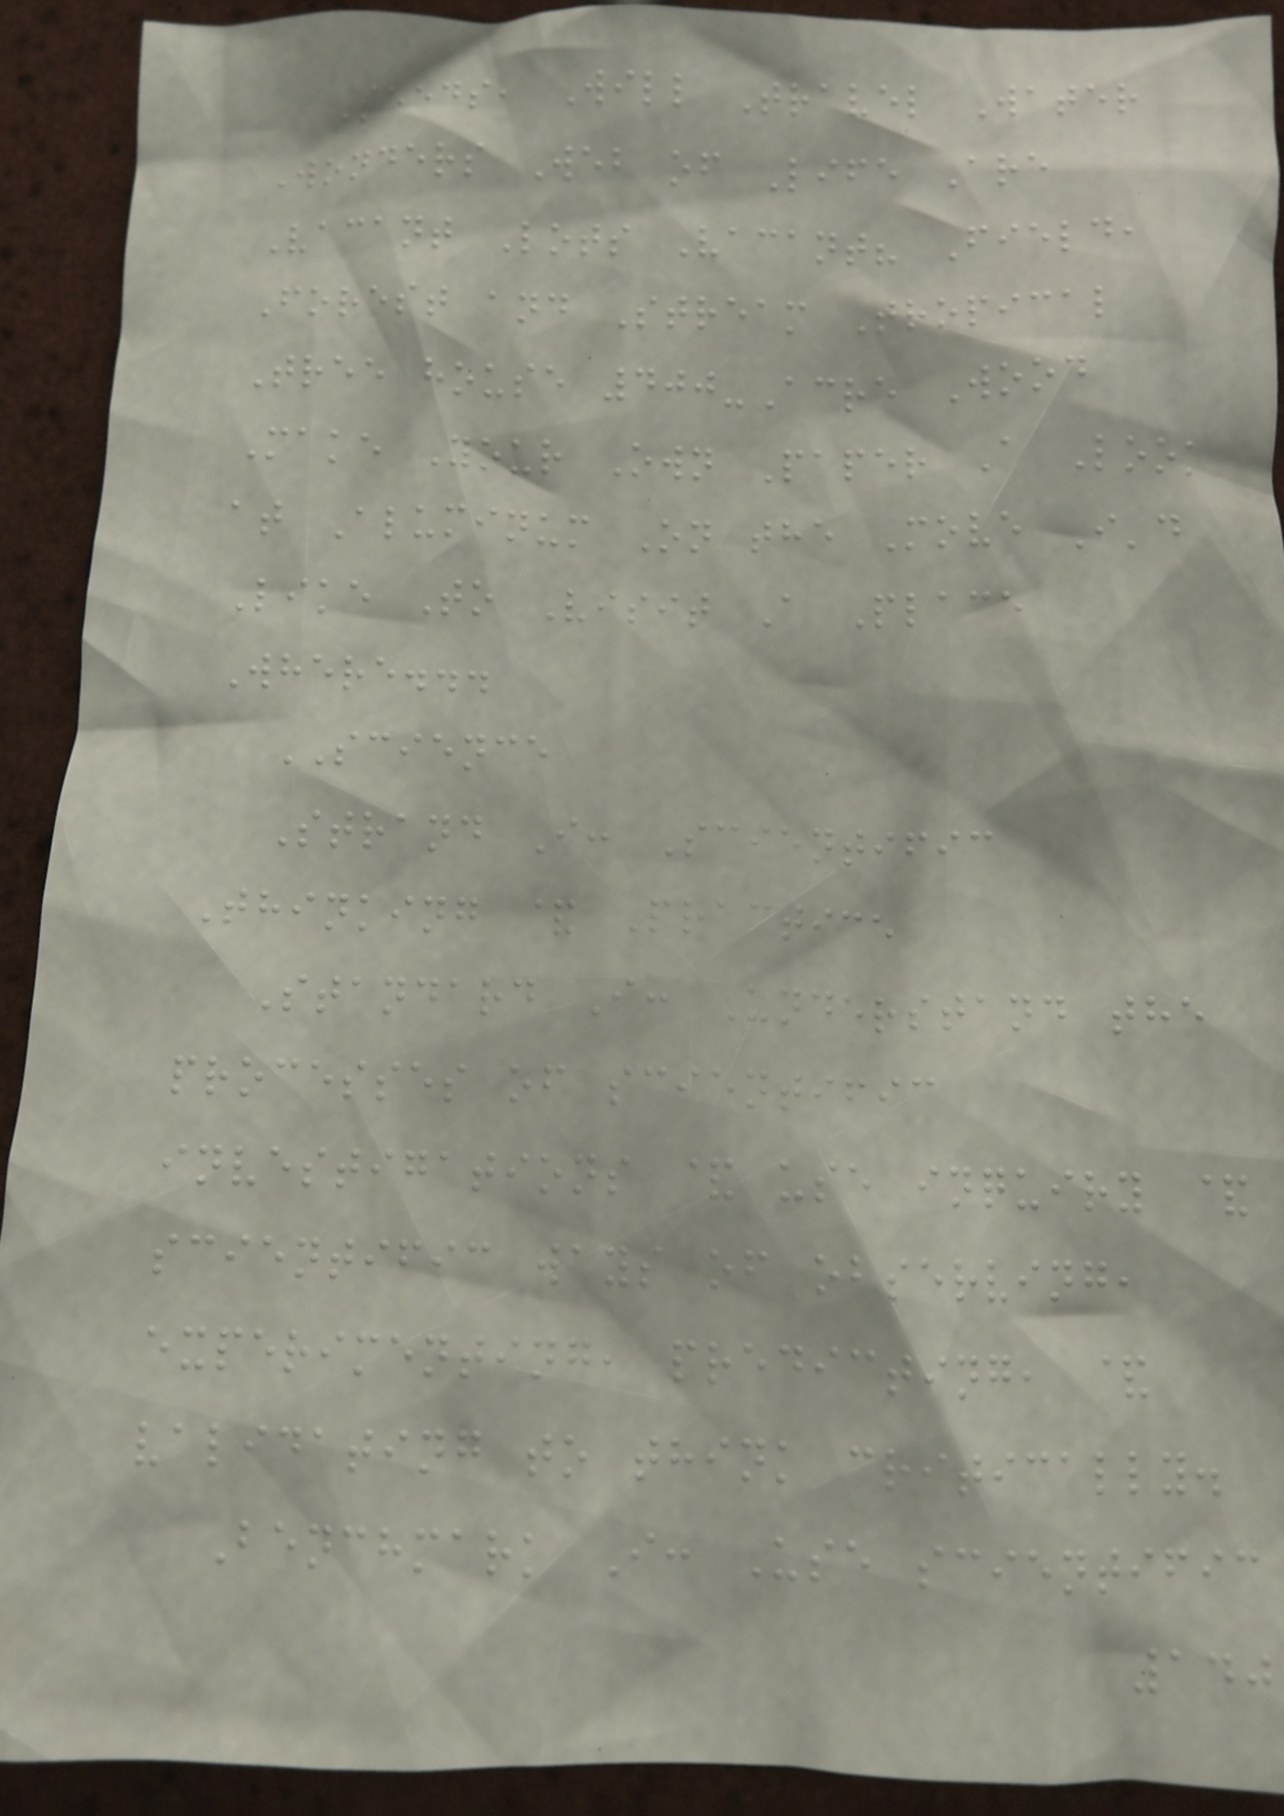Seeds, Will Travel Water
Wonders Web of Life Are
Vacant Lots Vacant? Field,
Forest and Stream Tropical
Tree house 400-Acre Wood
Make Your Own Paper A Look
at Aluminum On the Move I'd
Like To Visit A Place
Where...
SCIENCE
Strand I: Scientific
Thinking & Practice
Standard I: Understand the
processes of scientific
investigations & use inquiry &
scientific ways of observing,
experimenting, predicting, &
validating to think critically.
Benchmark I: Use scientific
140
